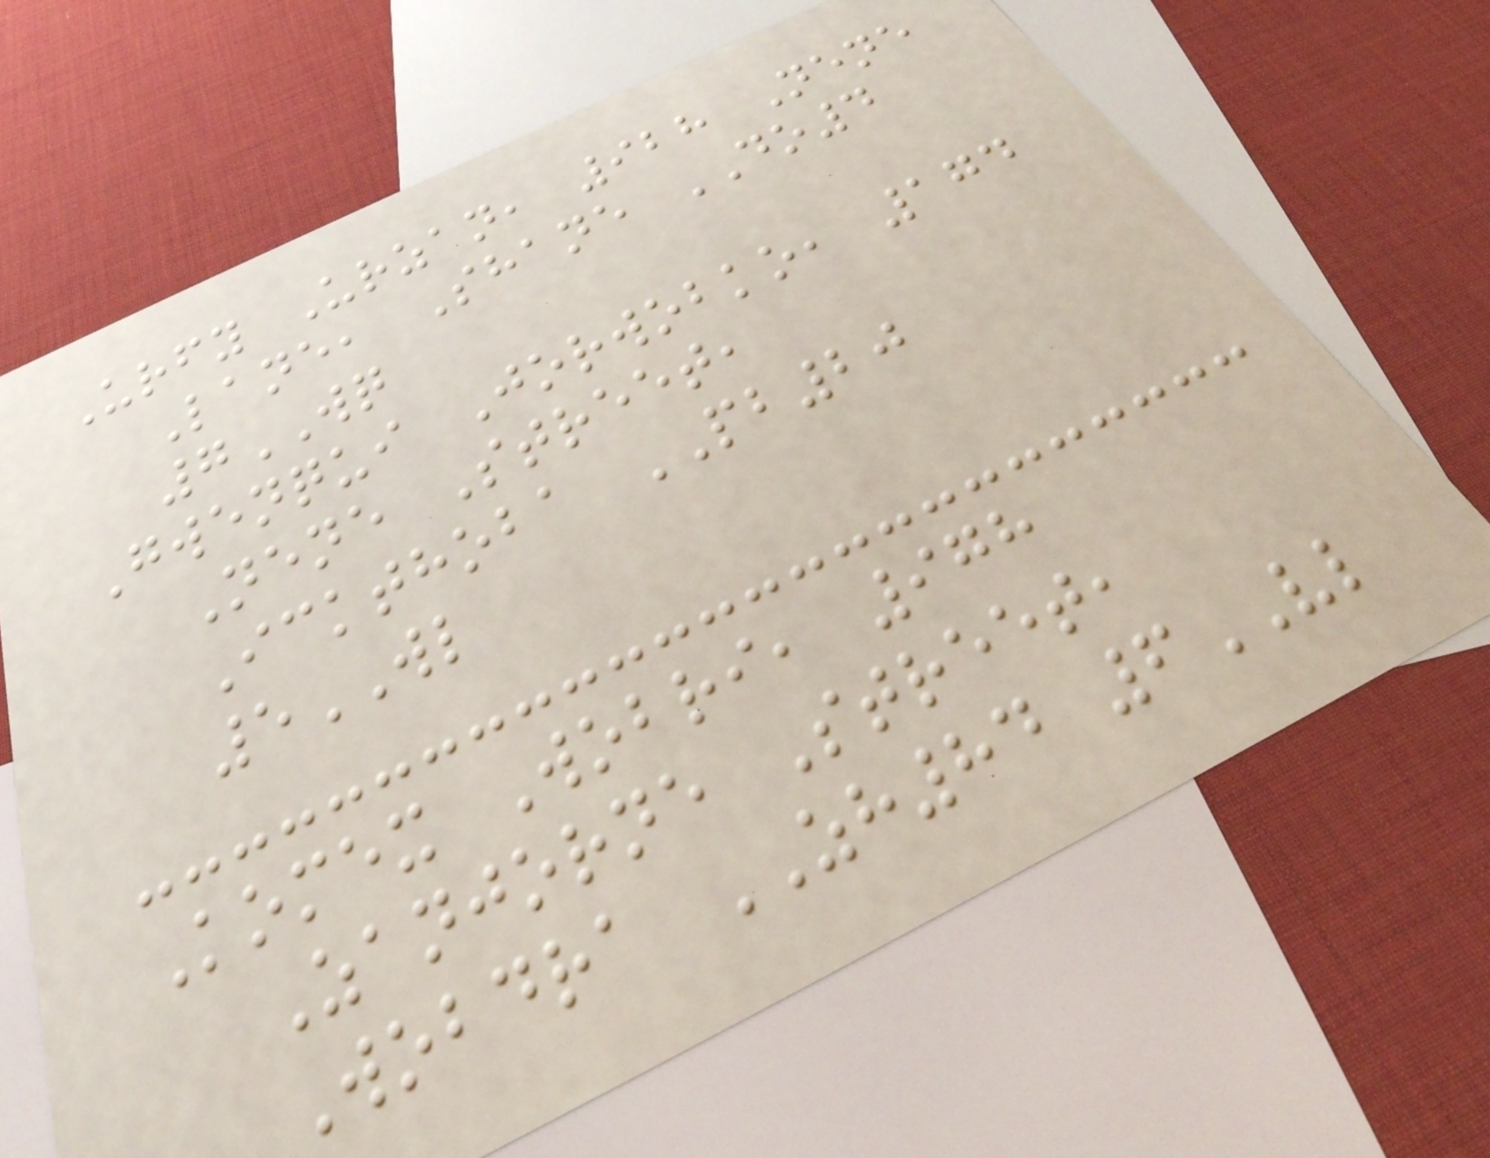Urfy Urzan, 928 Nene
Lane, Shane DO4
7WQ
Gwenqui Jorwobko, 174
Nene Street,
Ickthoba PB20
5WL
Komex Wobri, 978
Zanjorne Street,
Wobdra ZH84 6VL
